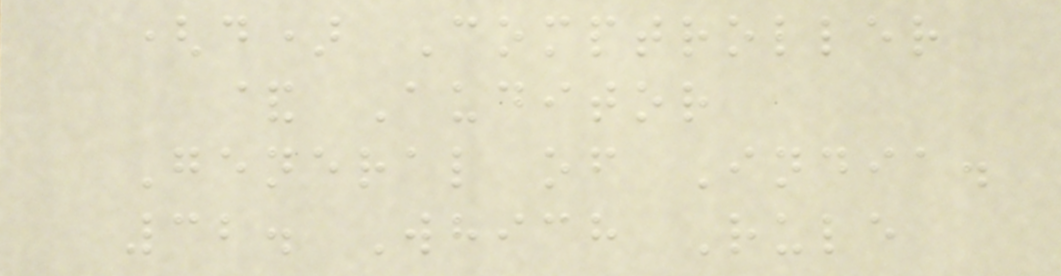(d) Comptroller
& Auditor
General of India.
32. Which Rule
